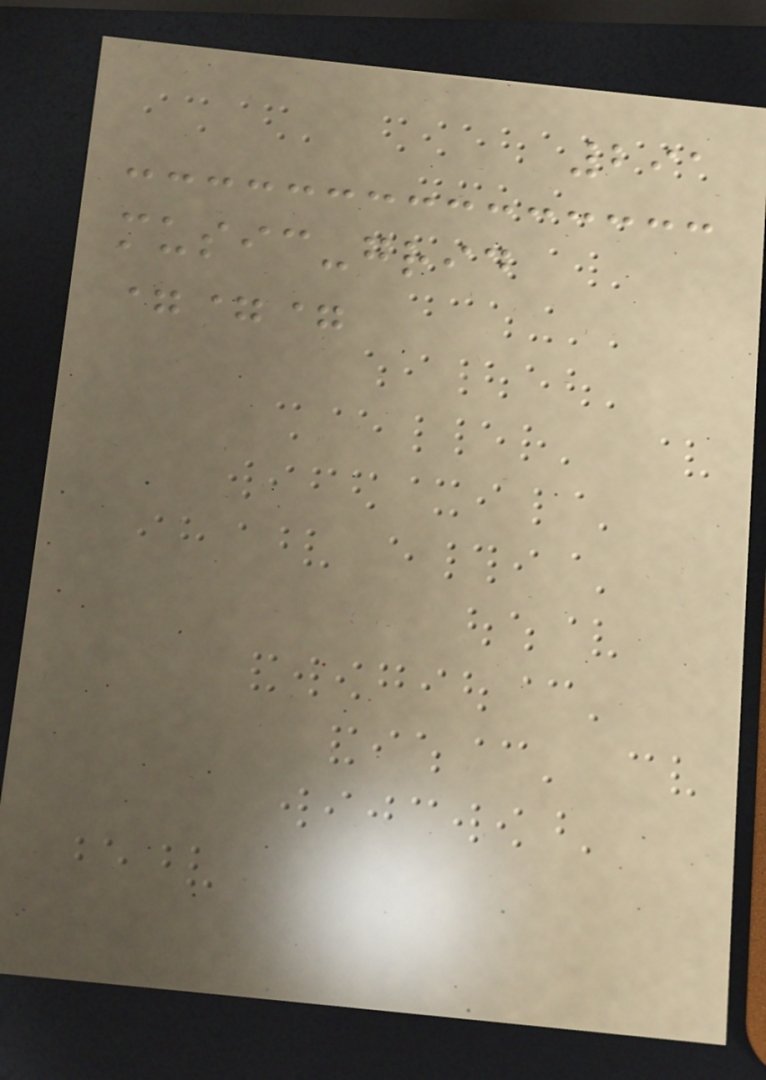291
music-grid
===
